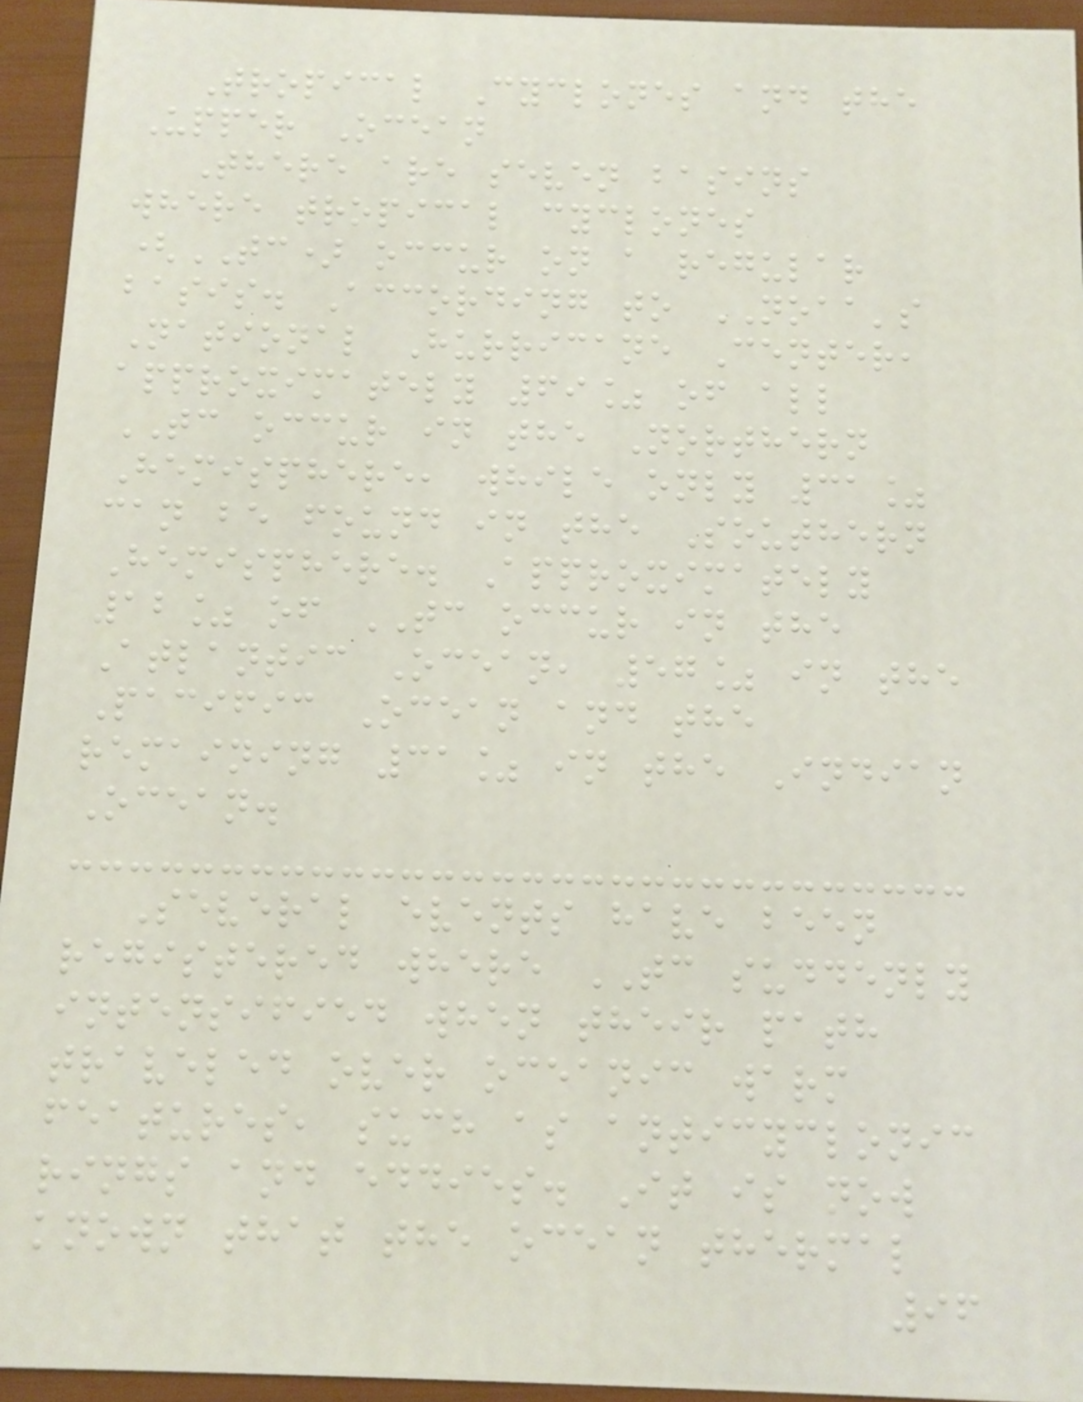Tropical Cyclones and the
Upper Ocean
There are seven basins
where tropical cyclones
(TC) occur on a regular
basis. According to NOAA's
National Hurricane Center,
approximately 69% of all
TC occur in the Northern
Hemisphere, while only 31%
can be found in the Southern
Hemisphere. Approximately
12% of TC occur in the
Atlantic Ocean, 57% in the
Pacific Ocean and the
remaining 31% in the Indian
Ocean.
Several events have been
registered where TC suddenly
intensified when their path
traveled over oceanic warm
features, such as anticyclonic
rings and eddies. It is now
known that the ocean thermal
96
